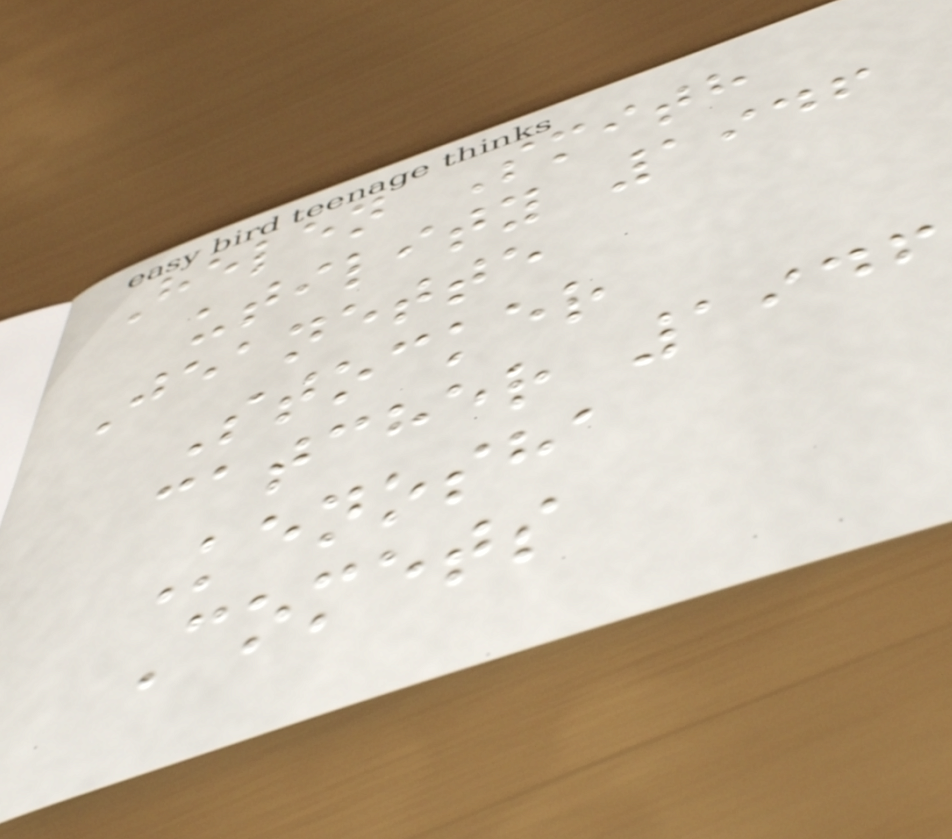Helen Smith
utility 1946
Jeanette
Stocker
catcher 1946
Kenosha
Comets
